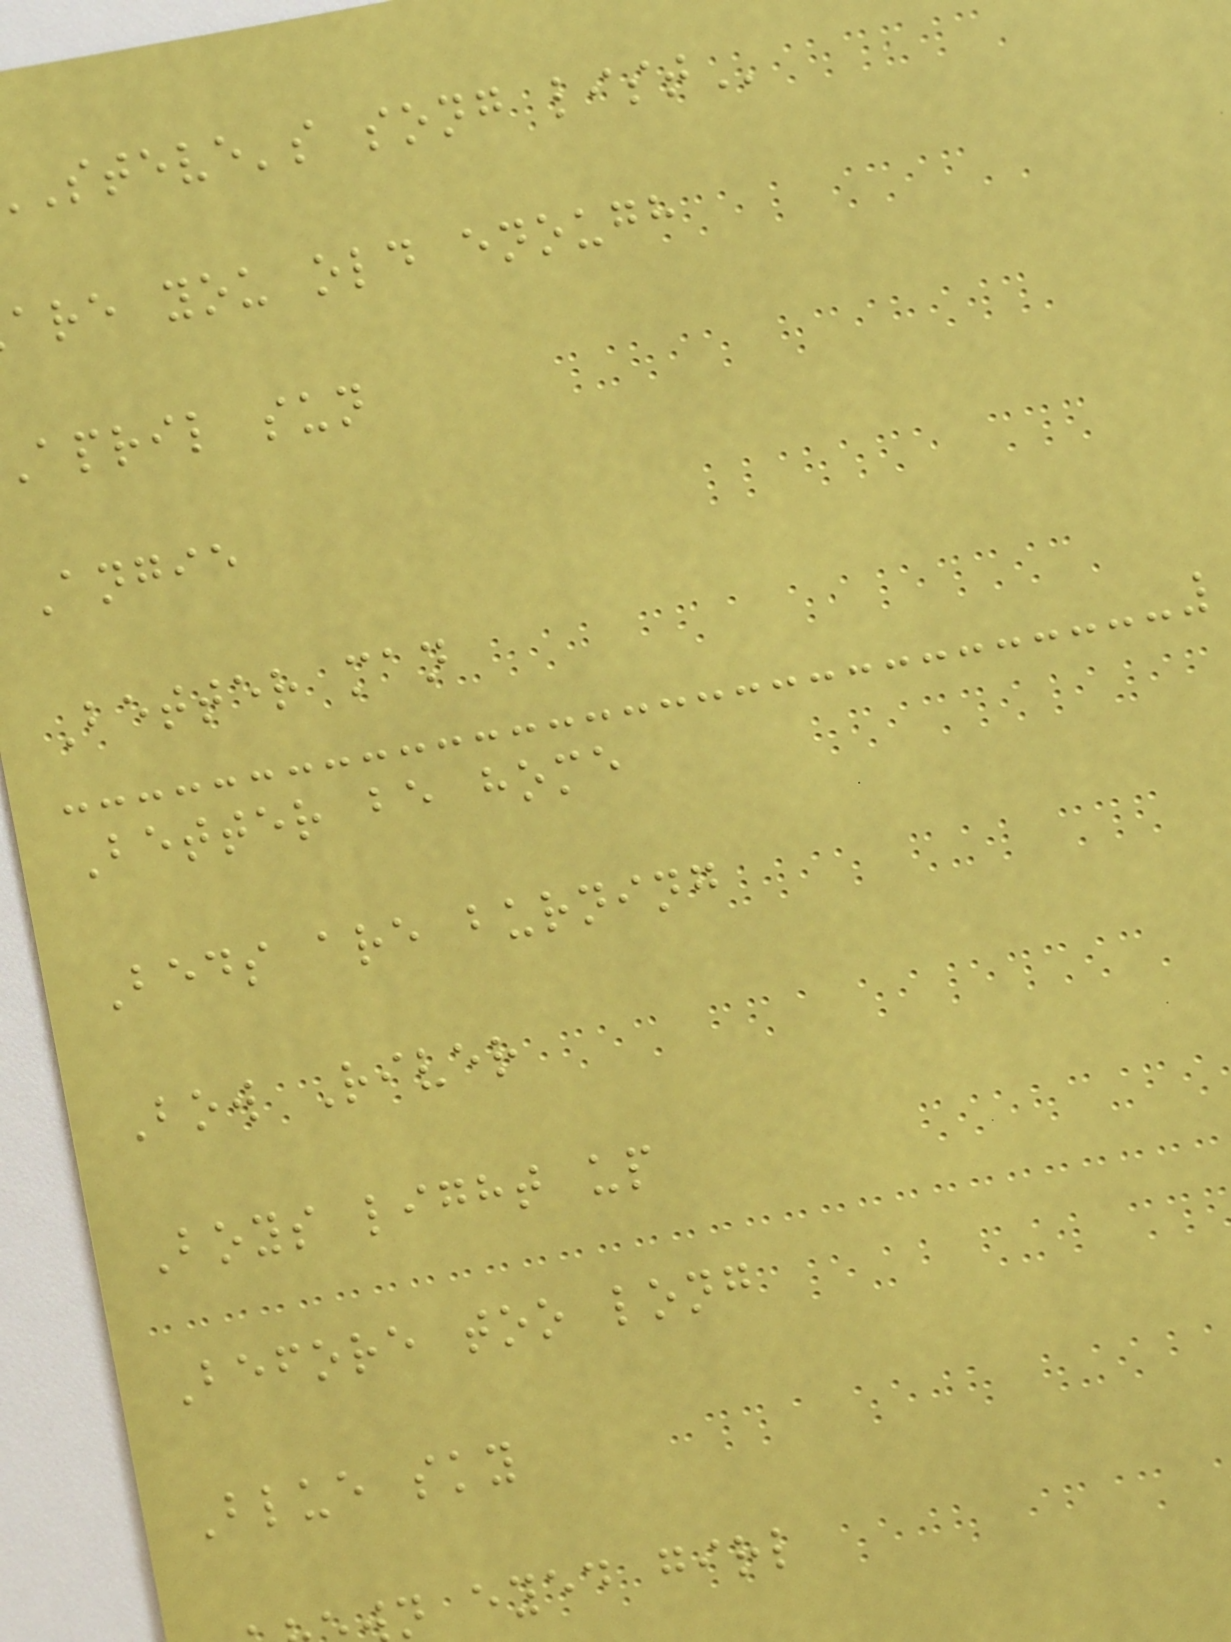steve's song
are you old enough
april sun
Angie
Better man
Better be home
Beds are burning
Bow River
Boys light up
Before too long
Blue sky
n eyed girl
